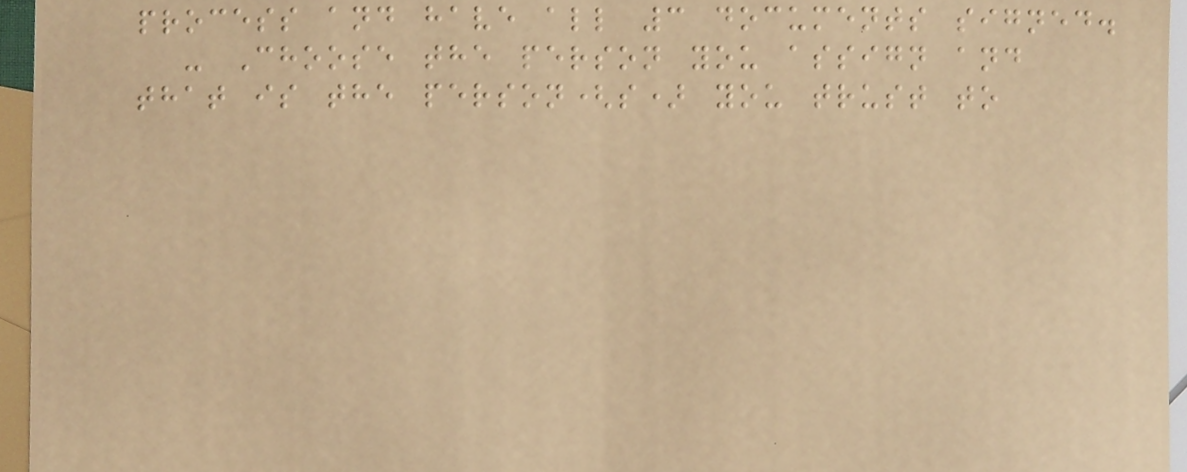process and have all 3 documents signed.
- Choose the person you assign and
that is the person(s) you trust to
